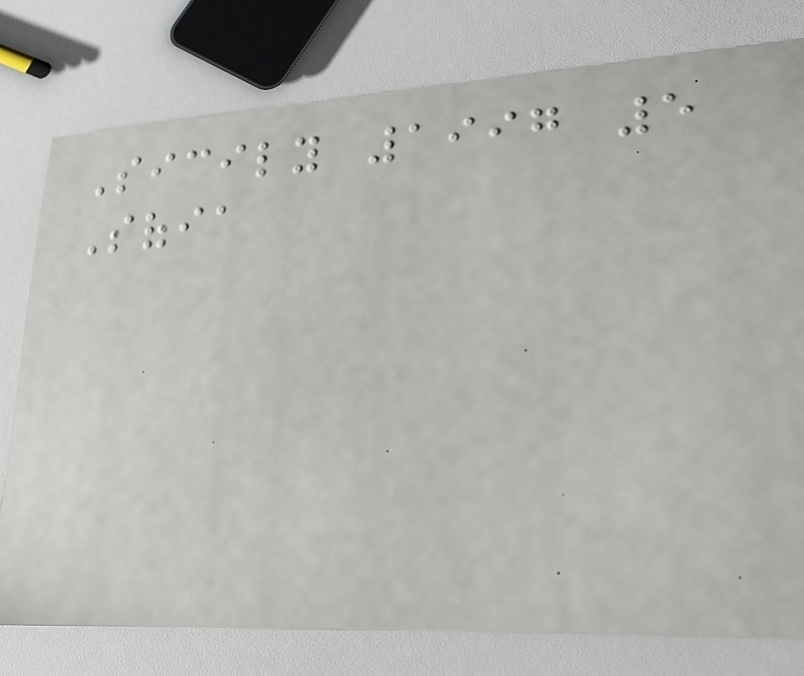Sicily 1997 5
Sofia
